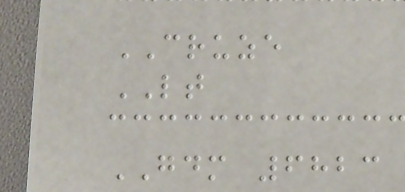CRUZE
LT
GDM 6823
